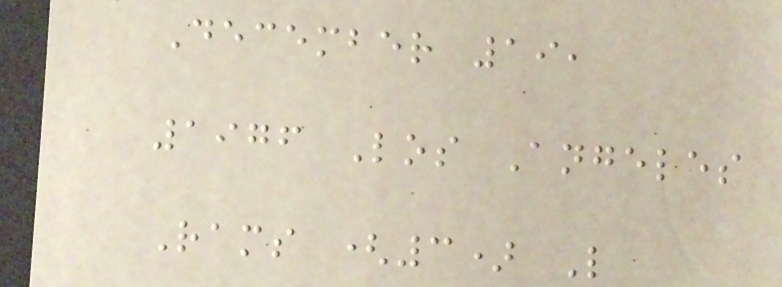December 19,
1976 Los Angeles
Rams (3) L
